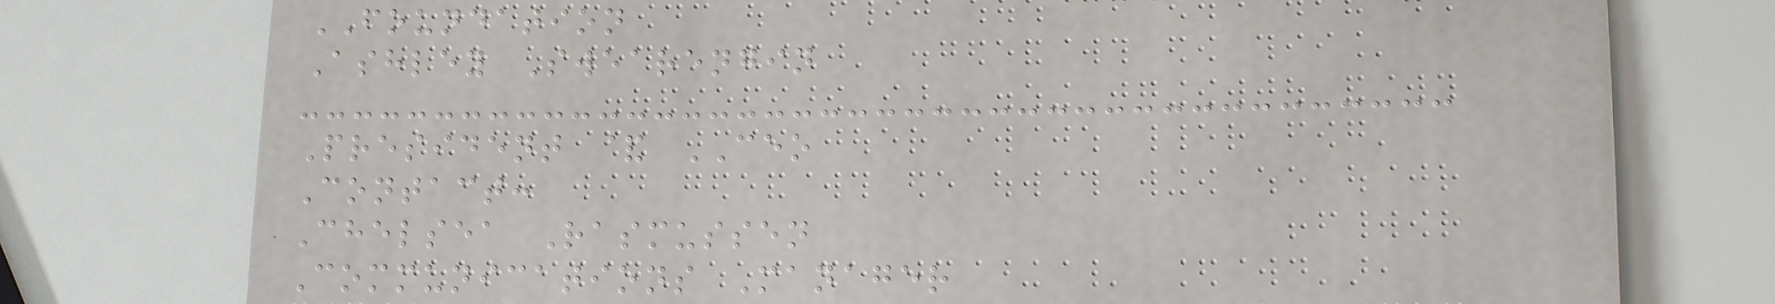FOUNDATION
Ashley Swearengin
President & CEO
Contact:
Chelsea Rasmussen
Communications Manager
